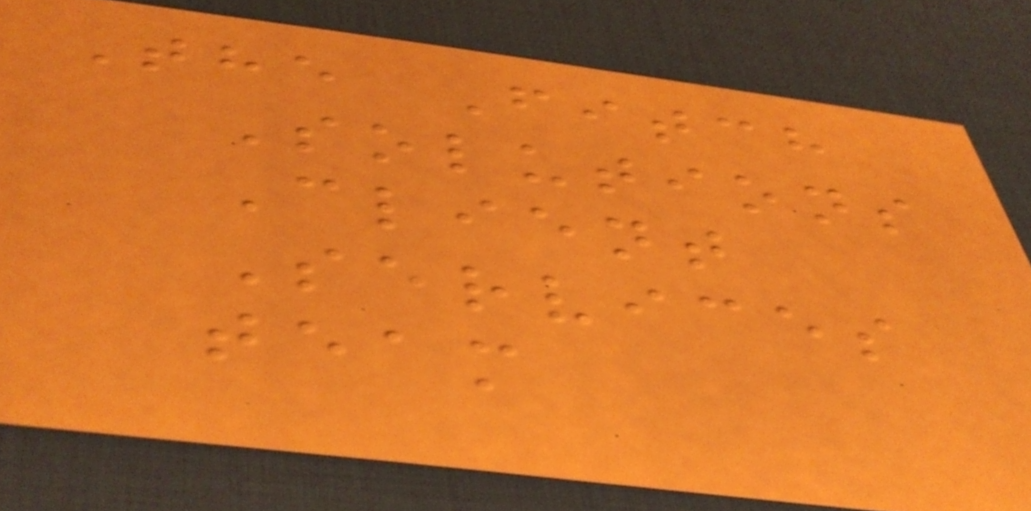The Fitch
Solutions
Client
Services
team
